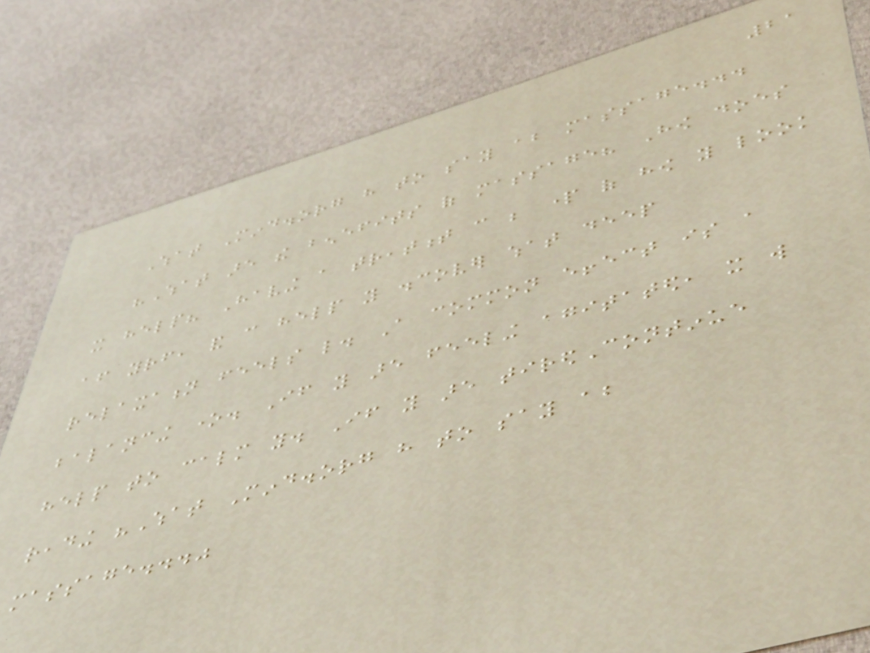21
What Mind.org have to say about massage...
"What are the benefits of massage? How does
it help? Having a treatment can be part of how you look
after yourself, and can help you discover what deep
relaxation feels like. A common effect is a
balancing one. If you are feeling agitated, it will
help to calm you. If you are tiredContinue
reading "What Mind.org have to say about
massage..."
